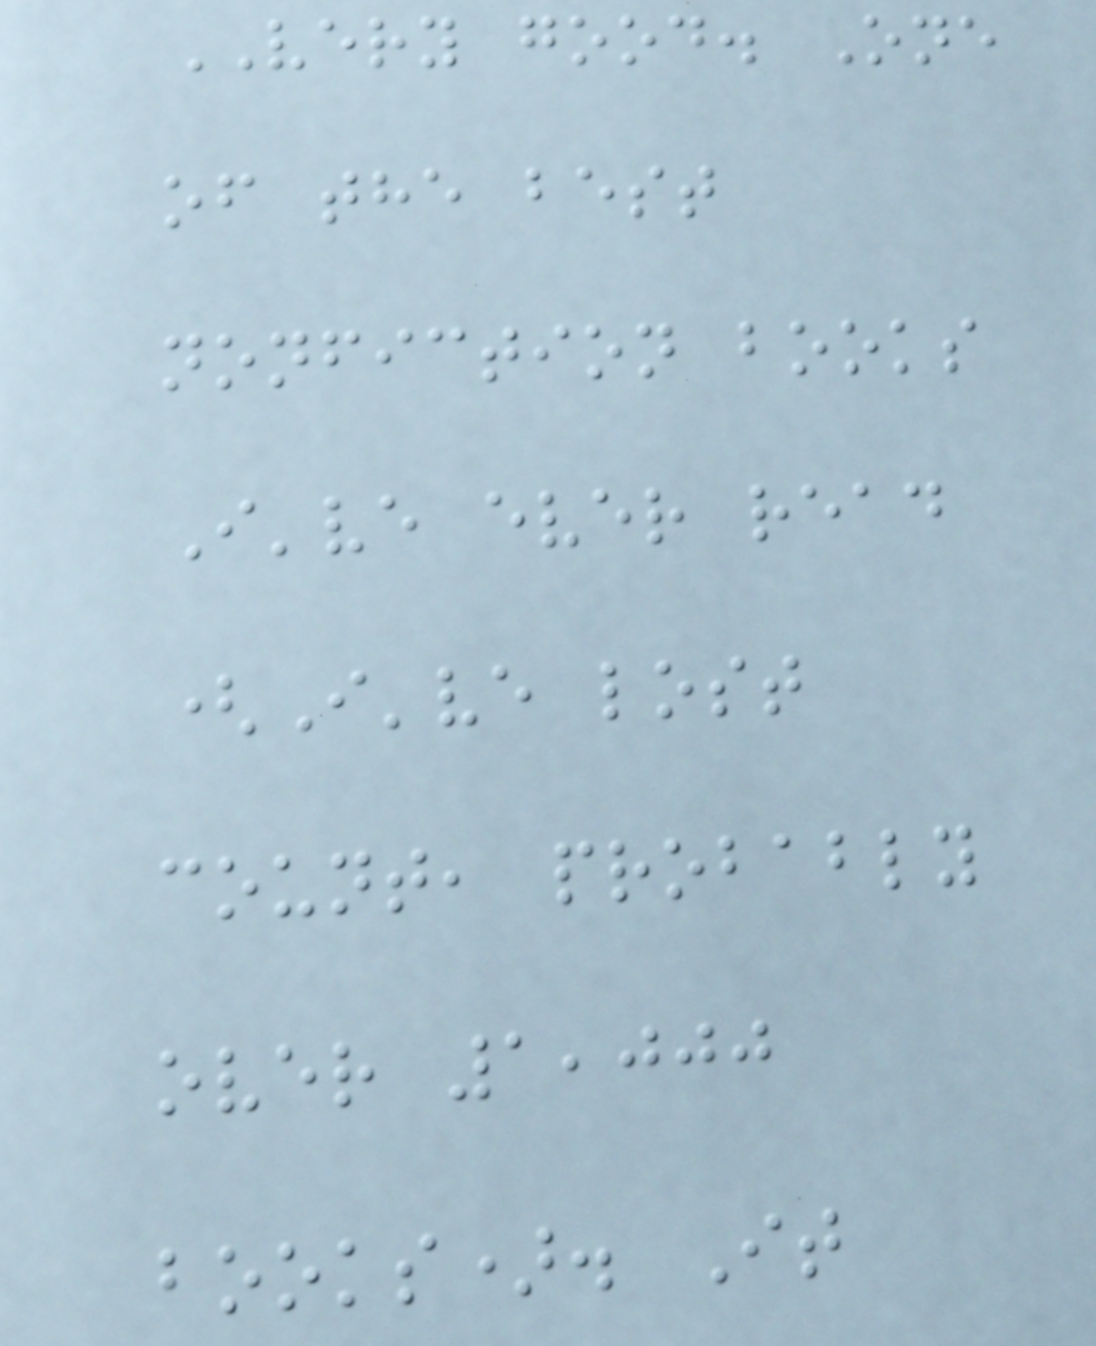VERY good. One
of the best
nonfiction books
I've ever read
(I've lost
count, probably
over 1,000
books). It
